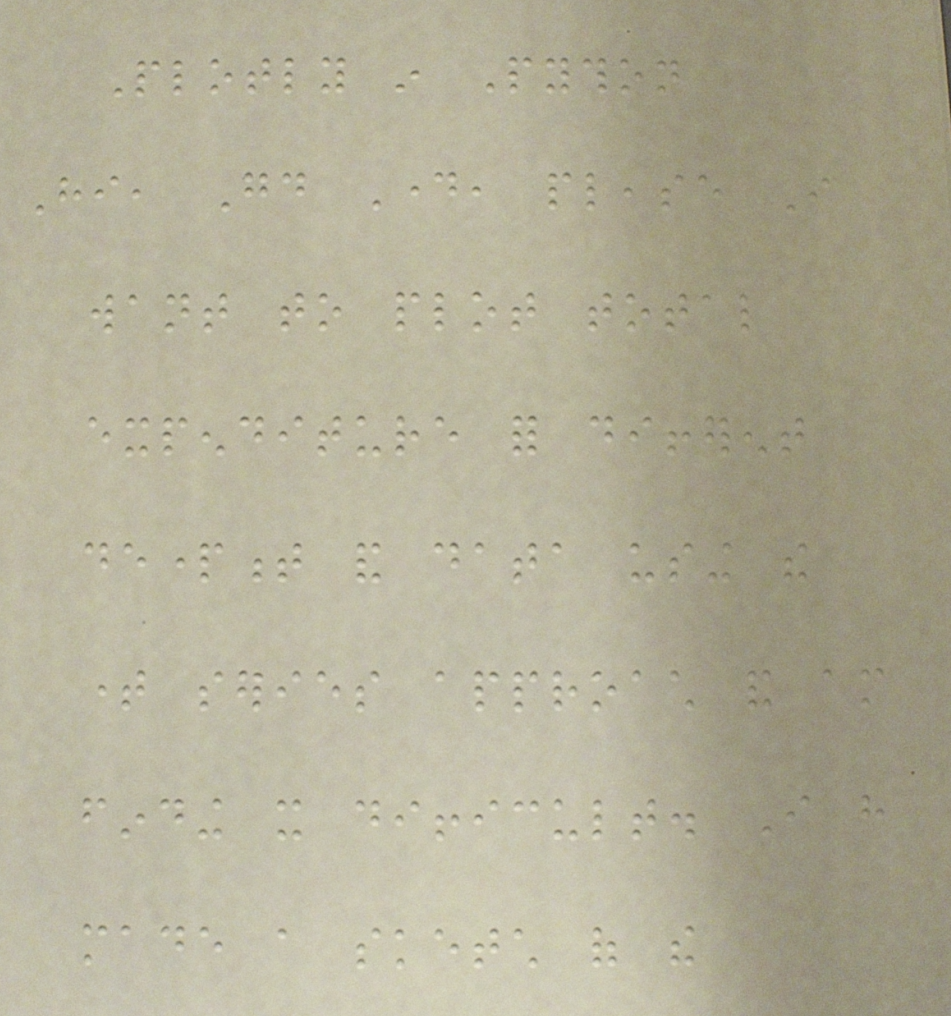Plotly in Python
Hi, Good Day, please I
want to plot total
expenditure for different
department and data using the
time series approach and am
finding it difficult. I have
made a sketch of the
